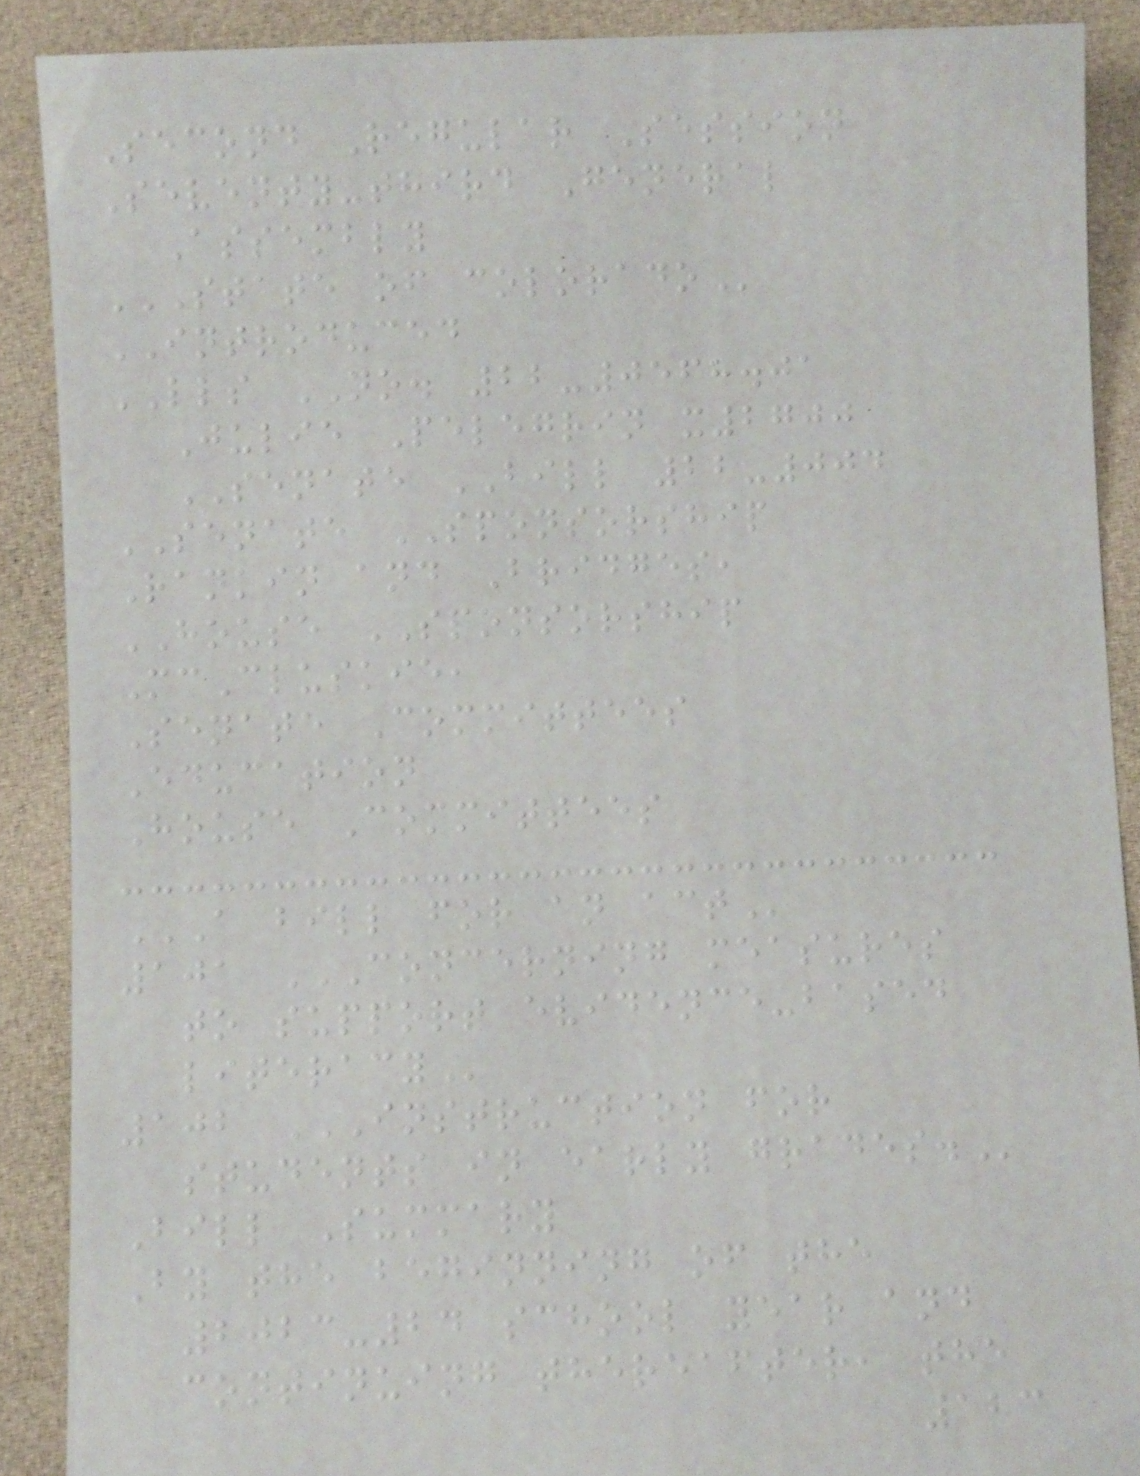Second Regular Session
Seventy-third General
Assembly
STATE OF COLORADO
INTRODUCED
LLS NO. 22-0568.01
Julie Pelegrin x2700
SENATE BILL 22-004
SENATE SPONSORSHIP
Rankin and Bridges,
HOUSE SPONSORSHIP
McCluskie,
Senate Committees
Education
House Committees
A BILL FOR AN ACT
101 CONCERNING MEASURES
TO SUPPORT EVIDENCE-BASED
LITERACY
102 INSTRUCTION FOR
STUDENTS IN EARLY GRADES.
Bill Summary
By the beginning of the
2023-24 school year and
continuing thereafter, the
123
